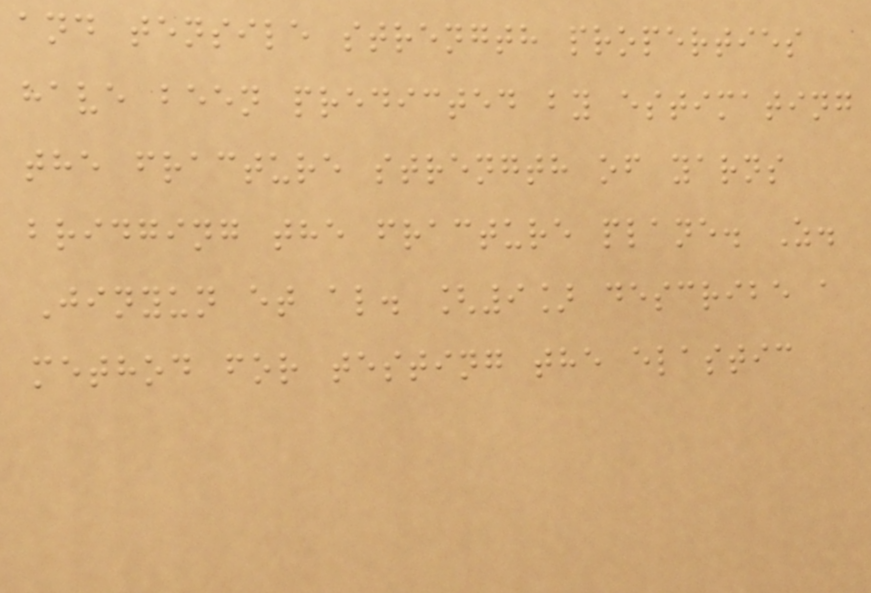and tensile strength properties
have been predicted by estimating
the fracture strength of yarns
bridging the fracture plane. Z.
Jinyun et al. [9] describe a
method for testing the elastic
